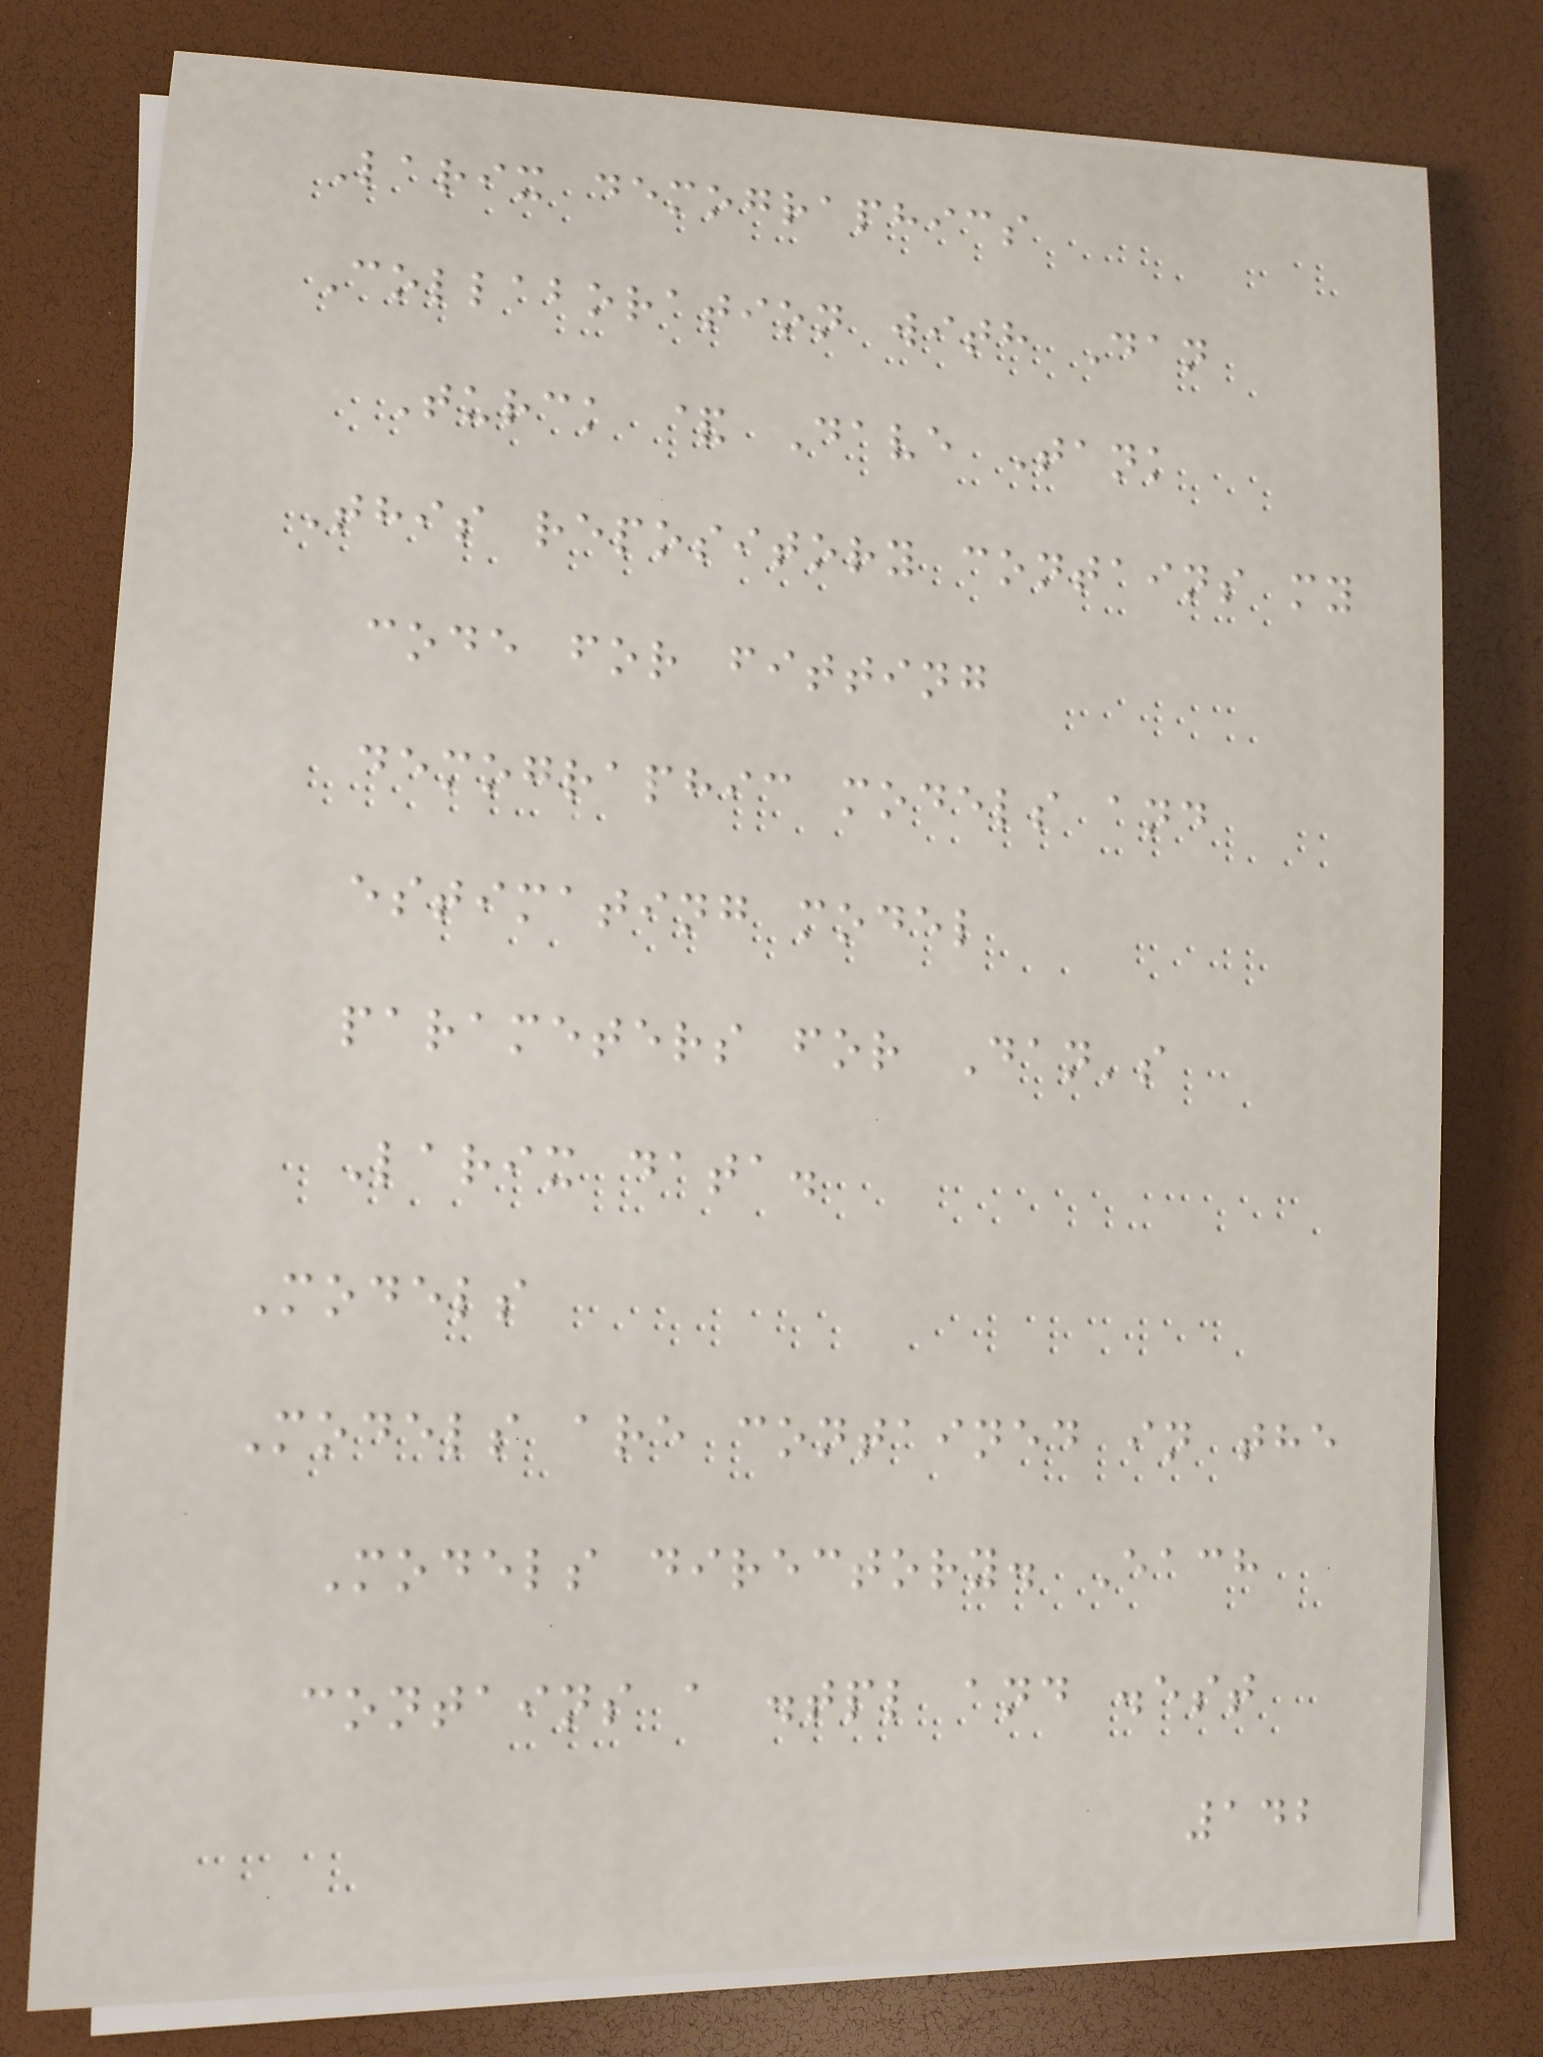Larix demographics
Collaboration with Dan
Turck & Dave Tank
This repository contains my
code for fitting
demographic models and
estimating model
parameters for Dan's
Larix data.
Models
Models are contained in the
Models directory. Each
contains a .tpl and .est
142
